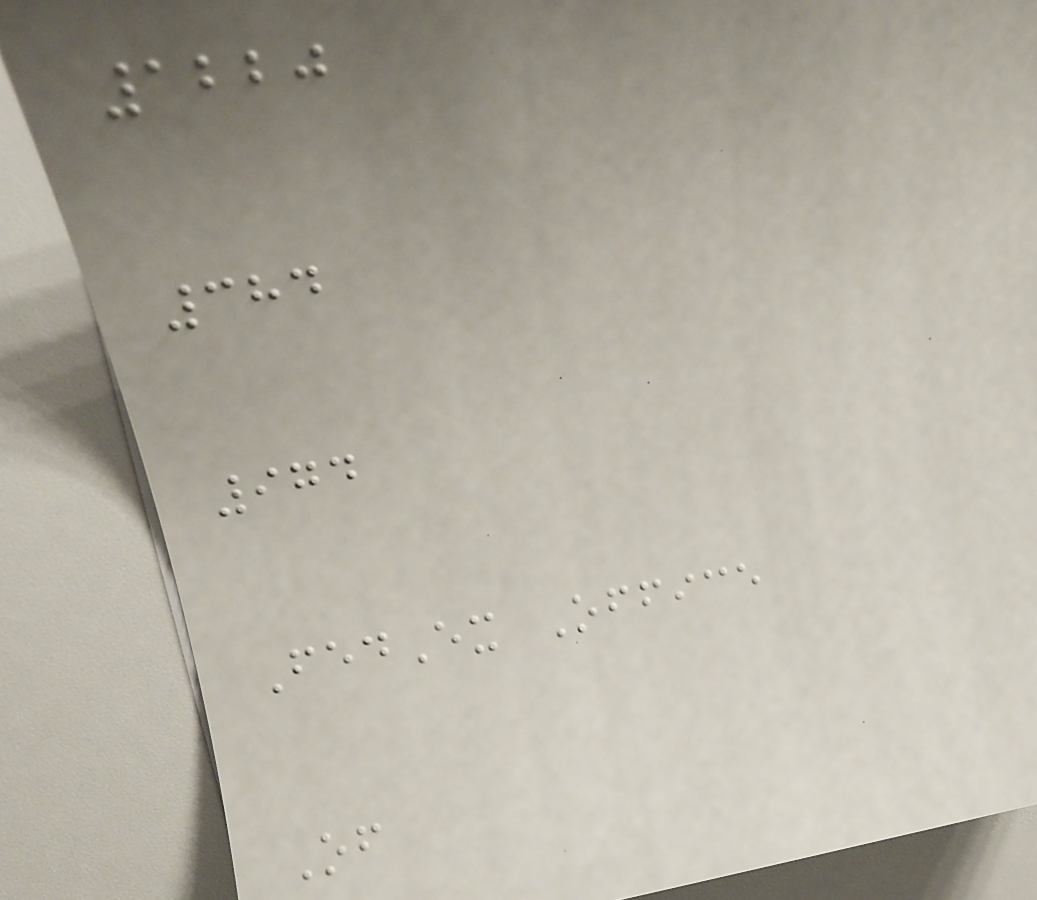1220
384
974
FedEx Office
Of
